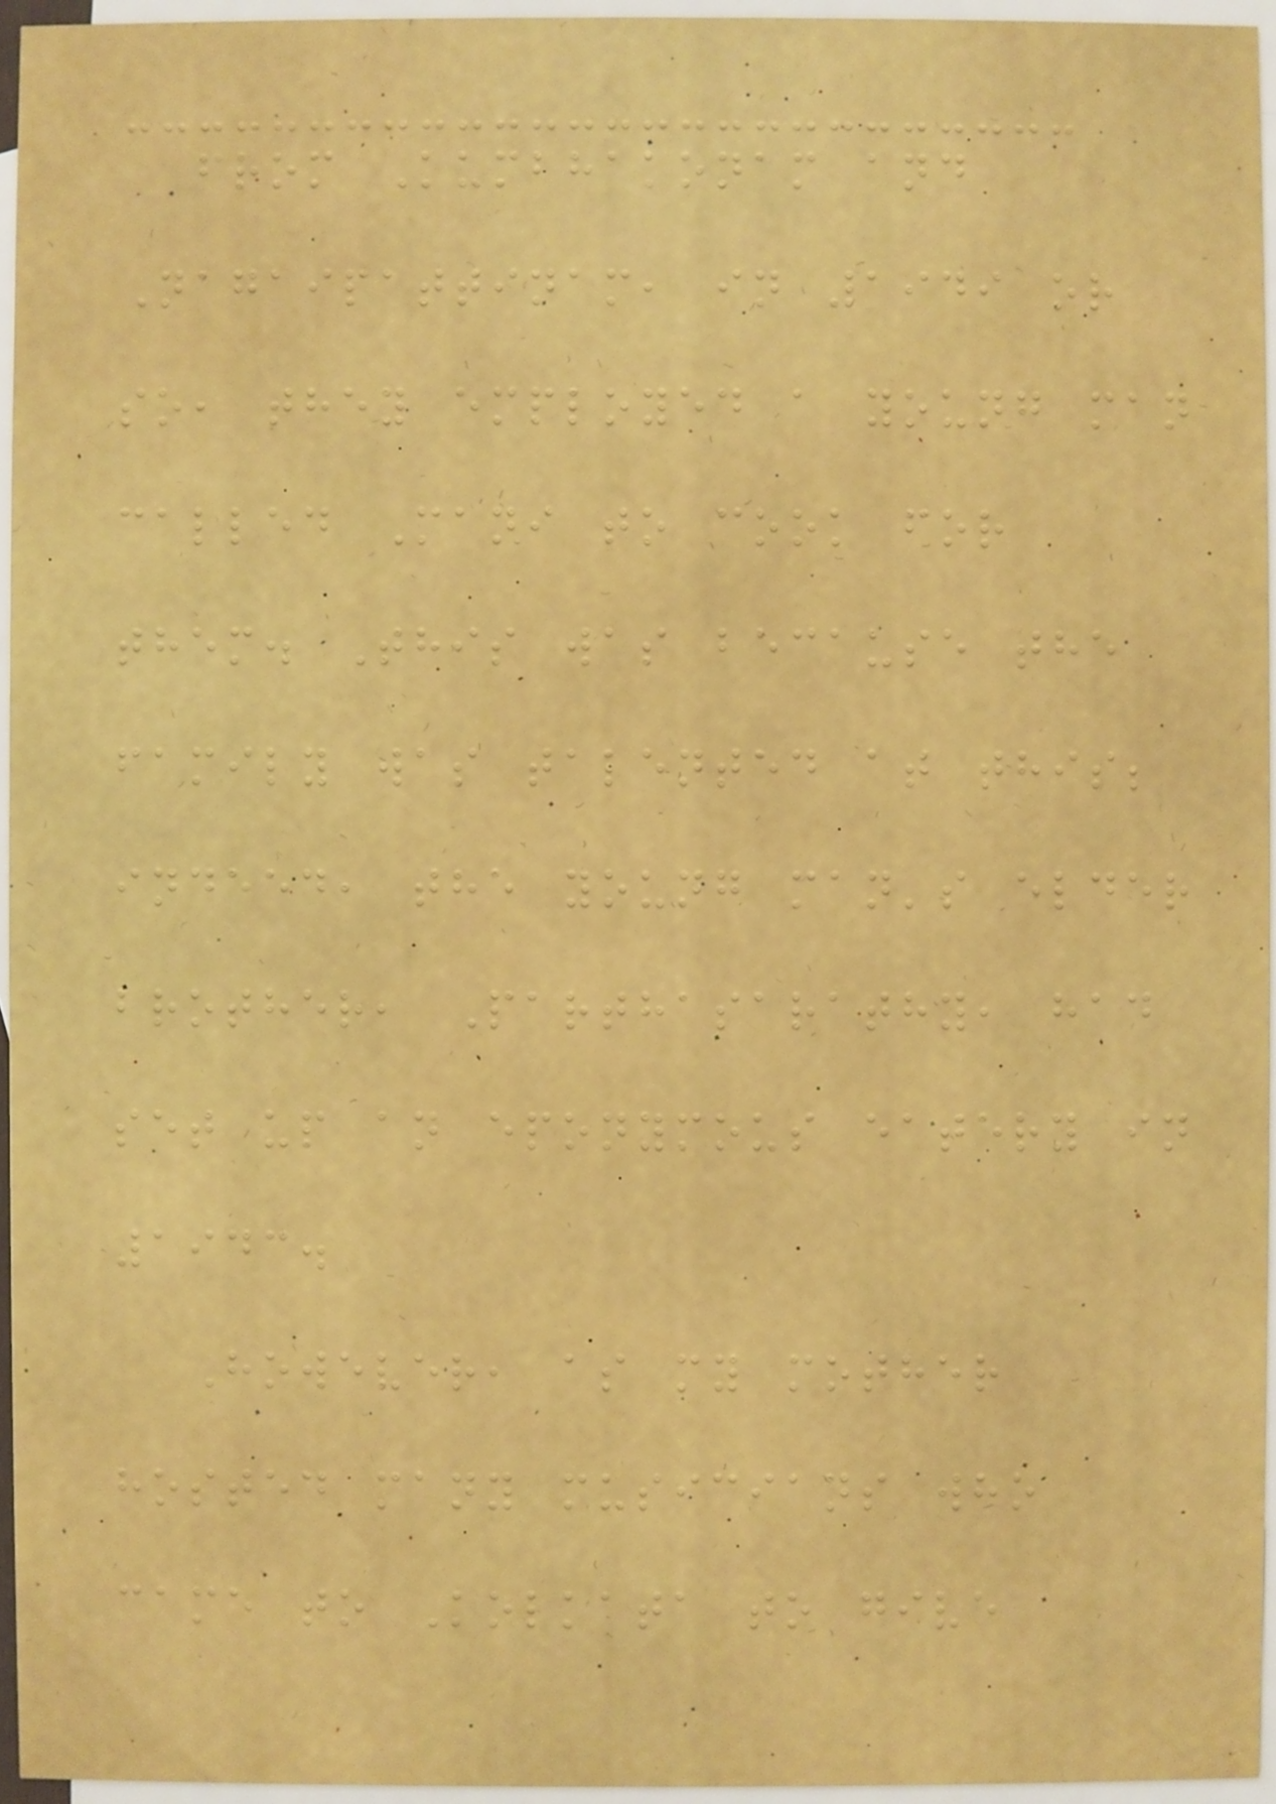from Kumbhakonam and
Nagaipattinam, in 1949 or
so, they employed a young man
called Mani to cook for
them. This was because the
family was talented at this;
indeed, the young man's elder
brother, Parthasarathy, had
set up an eponymous eatery in
1943.
However, as my mother
hosted many musicians who
came to Kolkata to give
